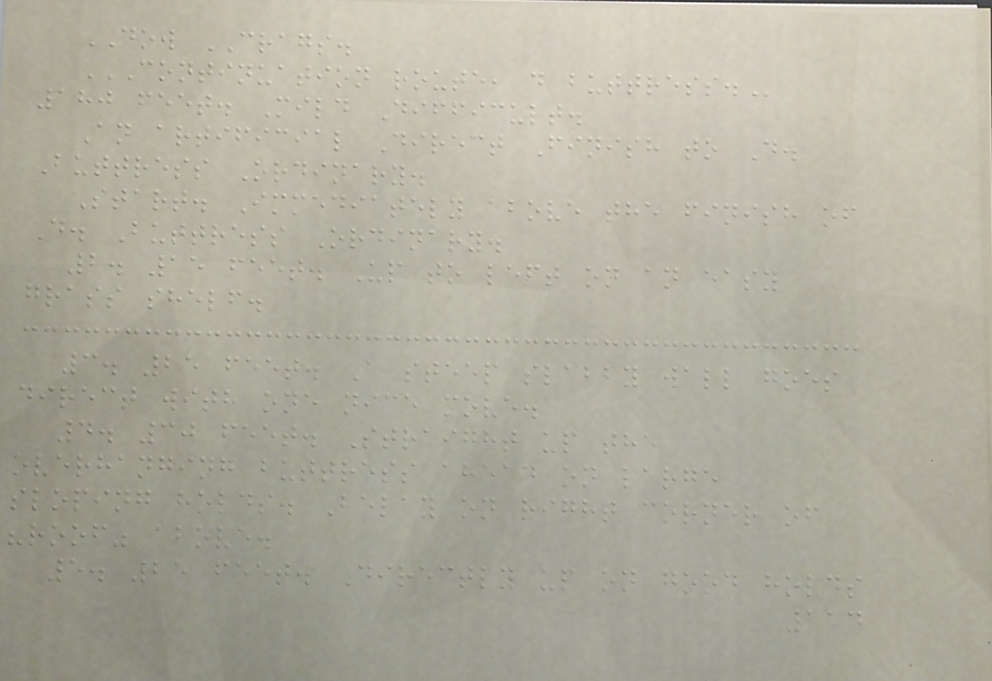DOW CRAGS.
CONTINUATION ROUTE, D BUTTRESS.
180 feet. Mild Difficult.
An artificial Direct Finish to D.
Buttress Ordinary.
Start. Immediately above the finish of
D. Buttress Ordinary.
2. 15 feet. Up to left on an easy
grass shelf.
3. 25 feet. A steep slabby wall goes
direct with one nice move.
4. 30 feet. Straight up the
overhanging buttress ahead on large
sloping holds. Belay on right corner of
"roof" above.
5. 25 feet. Directly up on good holds
114
